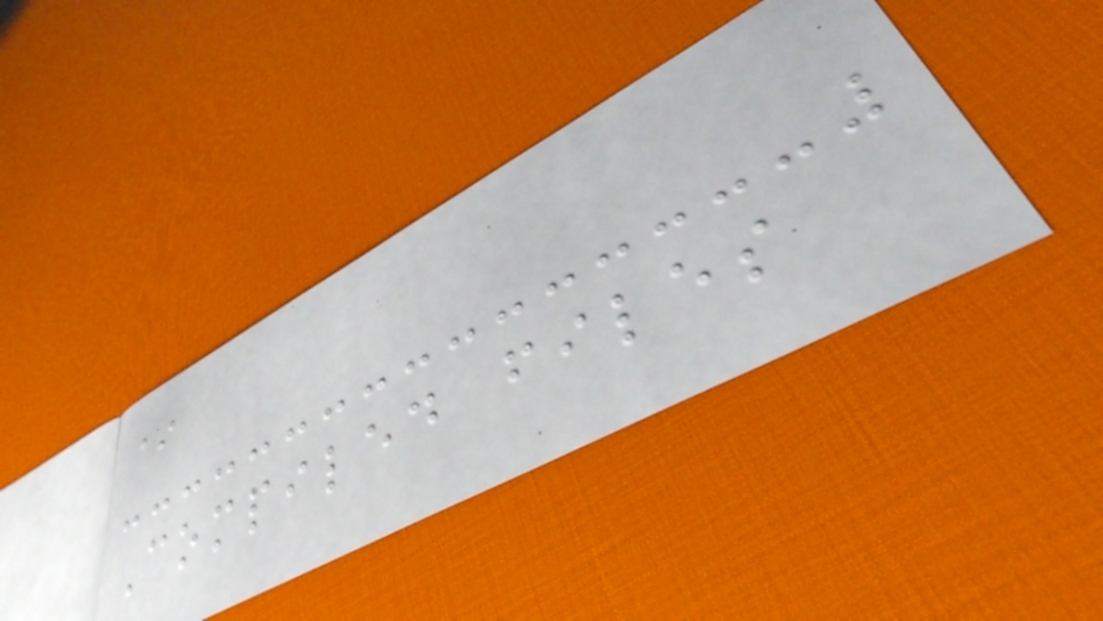*
Compiled files
